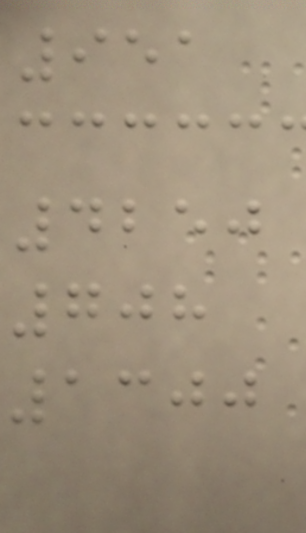951
4250
708
1300
